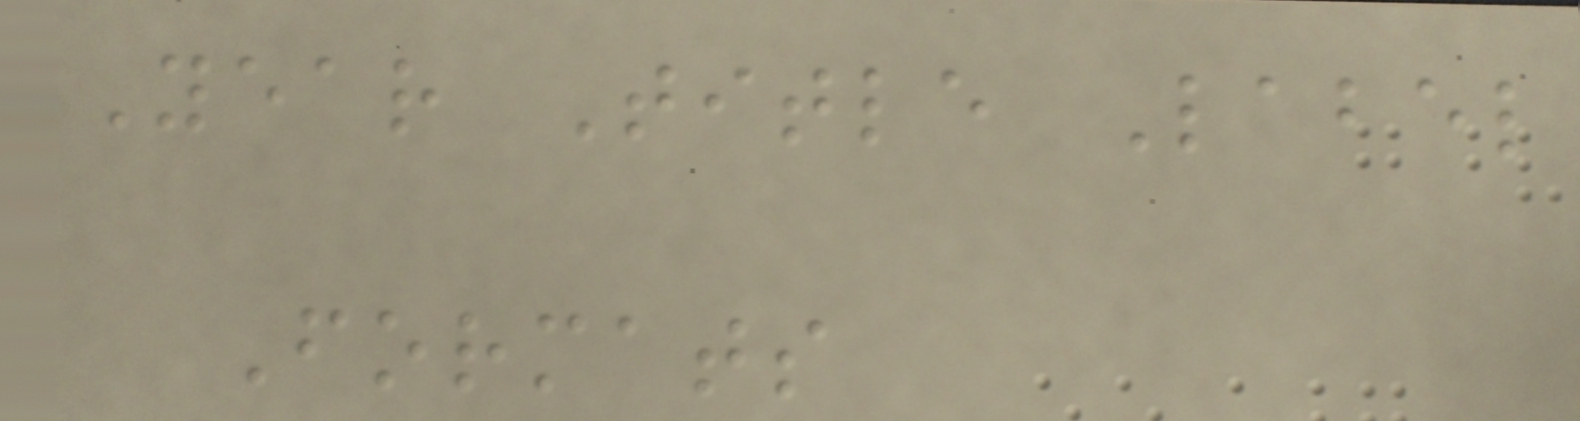Year Title Label
Formats
